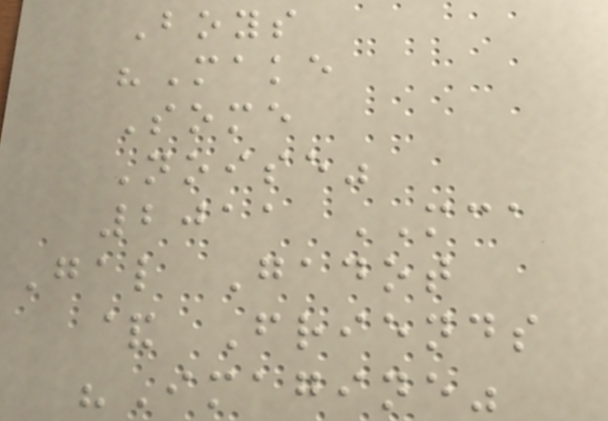Boys
"Make
Some
Noise"
2011 MCA
Gal Gadot
& Friends
"Imagine"
